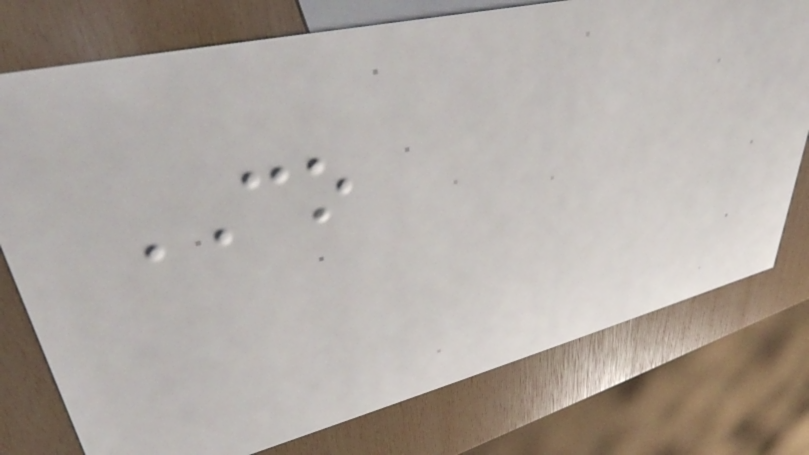CO
